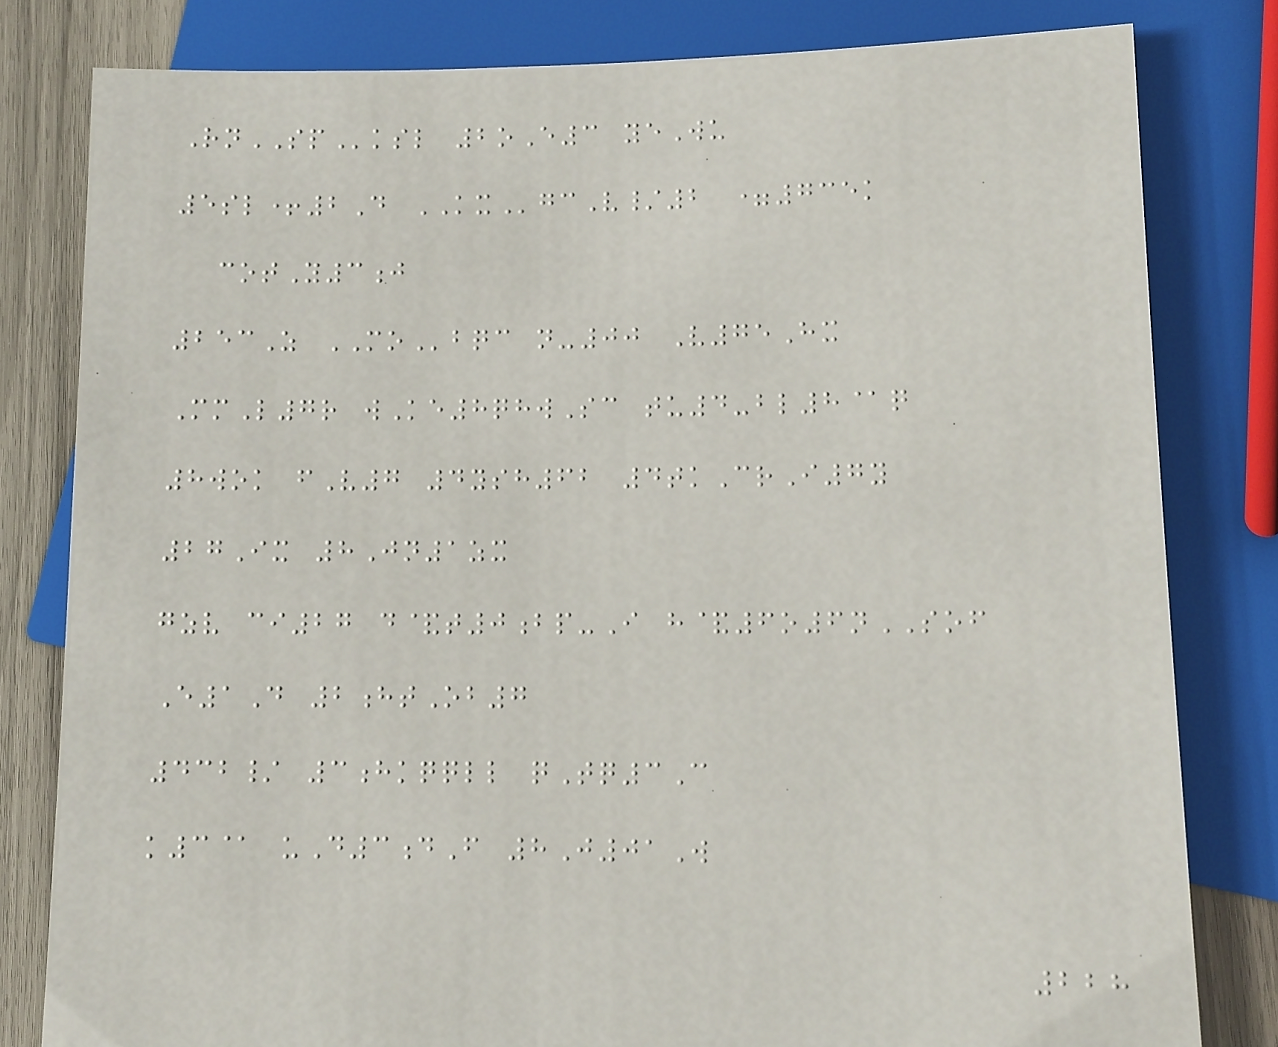RnSPksl 2oE3 yeWu
5sl+2D KXgcV/2 =735k
cotY3j
253Z MObqc n-00 V75Hx
MmL7r wKe8qhwSc tu4-bl8@q
8wok fV7 4ysh62 4tkCrI7y
27Ix 8Jn1zx
gzv ci27 d&t0bp-I h&6o6nSOF
E1D 2htOb7
432/ 3hkqqll qTq3C
k3@ uD3dF 8J01W
228
